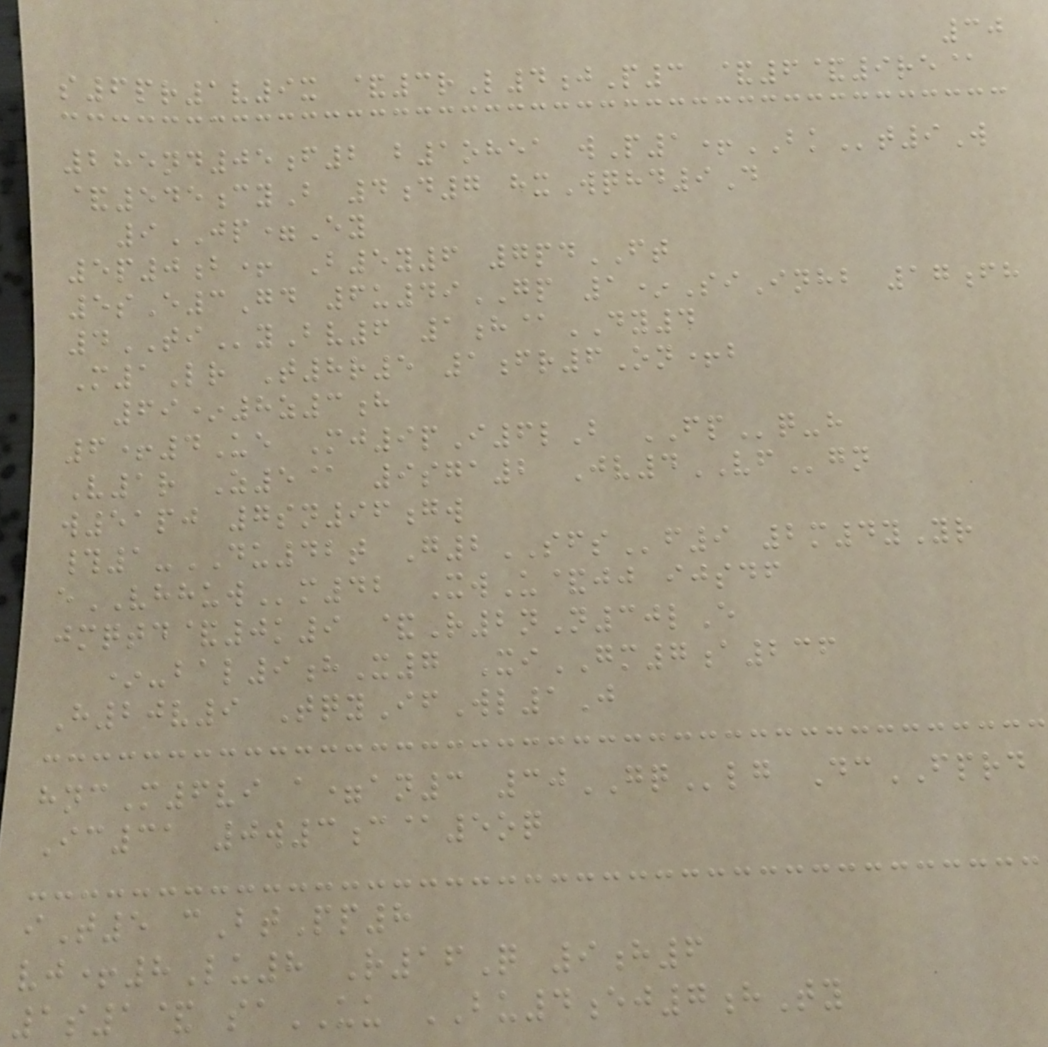30
s6pr1v9x &3rL4jP3 &6&9re@
285nd05f2 b1ohea wP1+BKt9W
&545cyB 4d7 hxWqhd9D
9JP=Ey
5p0b+ B5y6 7pdFT
5sE3Gd 6u49GP 1*SiInhb 17fh
4TIyBv6 1h@DY4
M1Lr T8r5 1fr6On+b
69*8z3h
6+4Ue Mj9pI6lB FPq-h
V1r Z5@ 9sga2 Jv4VFgn
w51pj 7sn96gw
#1-DU42t G2SFSf9 2m4yYr
eVHHUWm42 XwU&jj ijsdf
jmqtd&0k9 &R2nN30lE
*-bal9hX7 XiGM7a236
H20v9 TqyIfWl1J
hncM6vi a=an3 30GQlg DcFPRD
Ic31 0w3c@5oq
iT5 cBtPp8
vj+8Lu8 R16Q 9h6
1s1& saUU BU4ej7hTy
